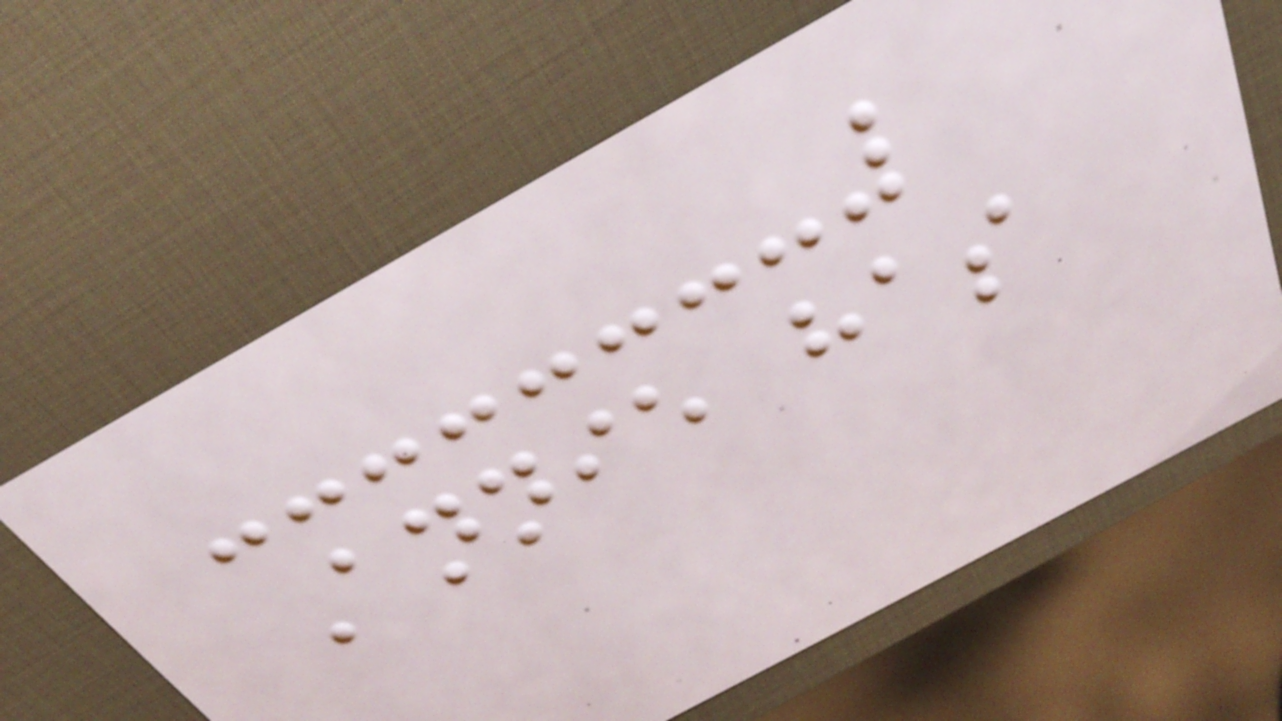Annie has
